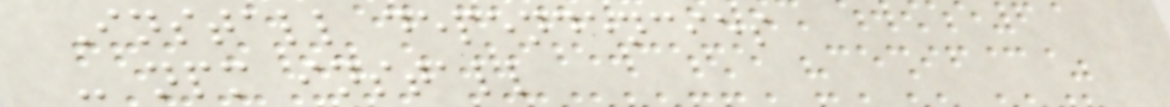Install dependencies
- npm install
